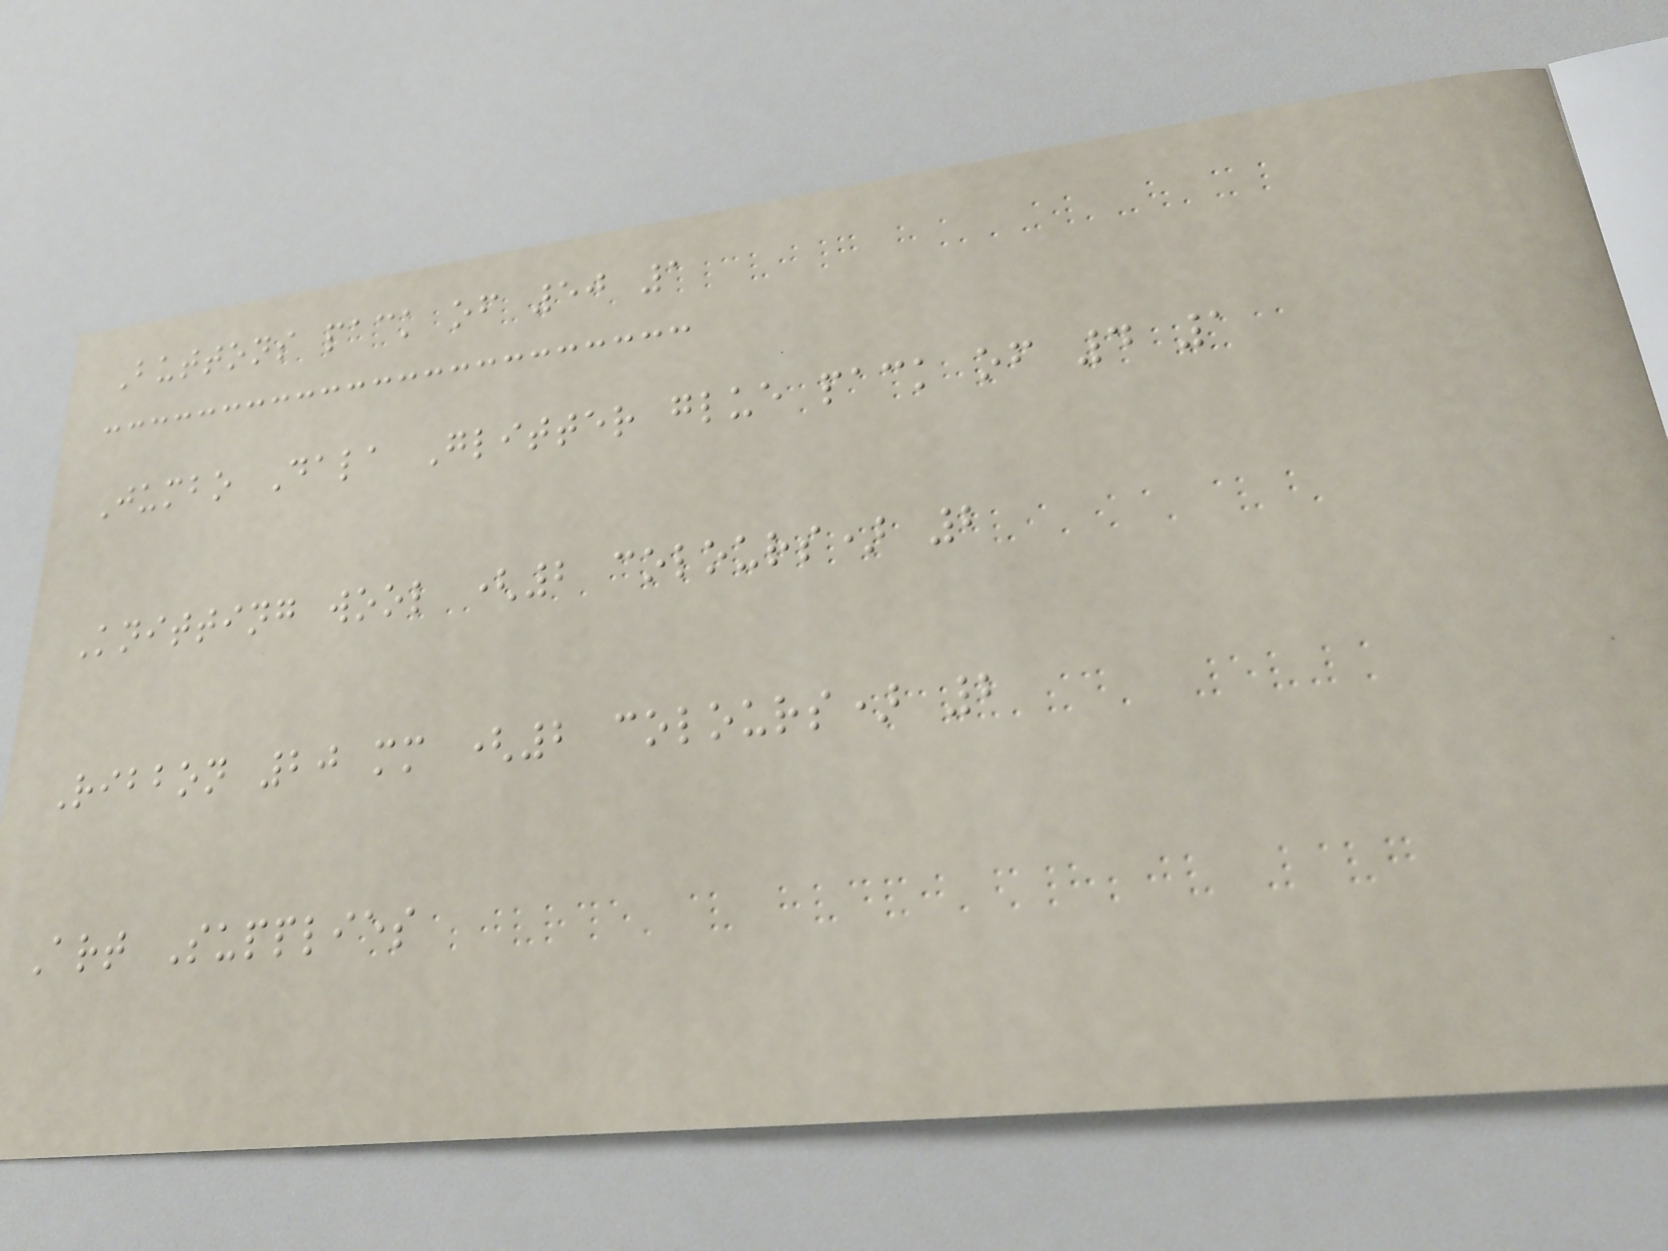Buttons pack of 50 1
Jumbo Dala Glitter glue pack of 4 1
Knitting wool (2 colours) 2
Ribbon 20 mm (2 colours) 2
Art Supplies
